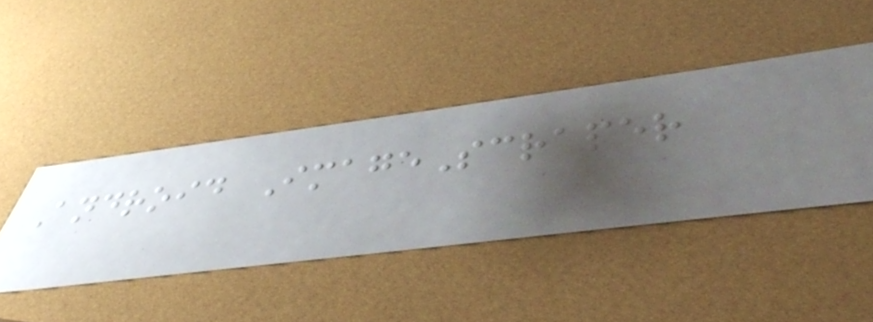Android ImageScraper
